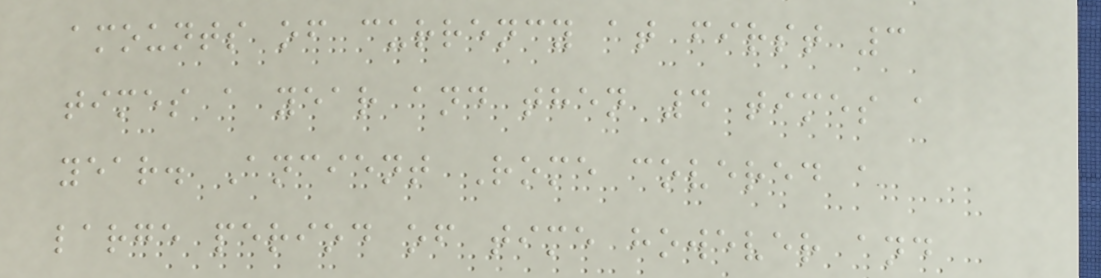amounts of currency at first 3
times a year and then 4 times a
year. Ancient Rome covered a
large period of time however and
